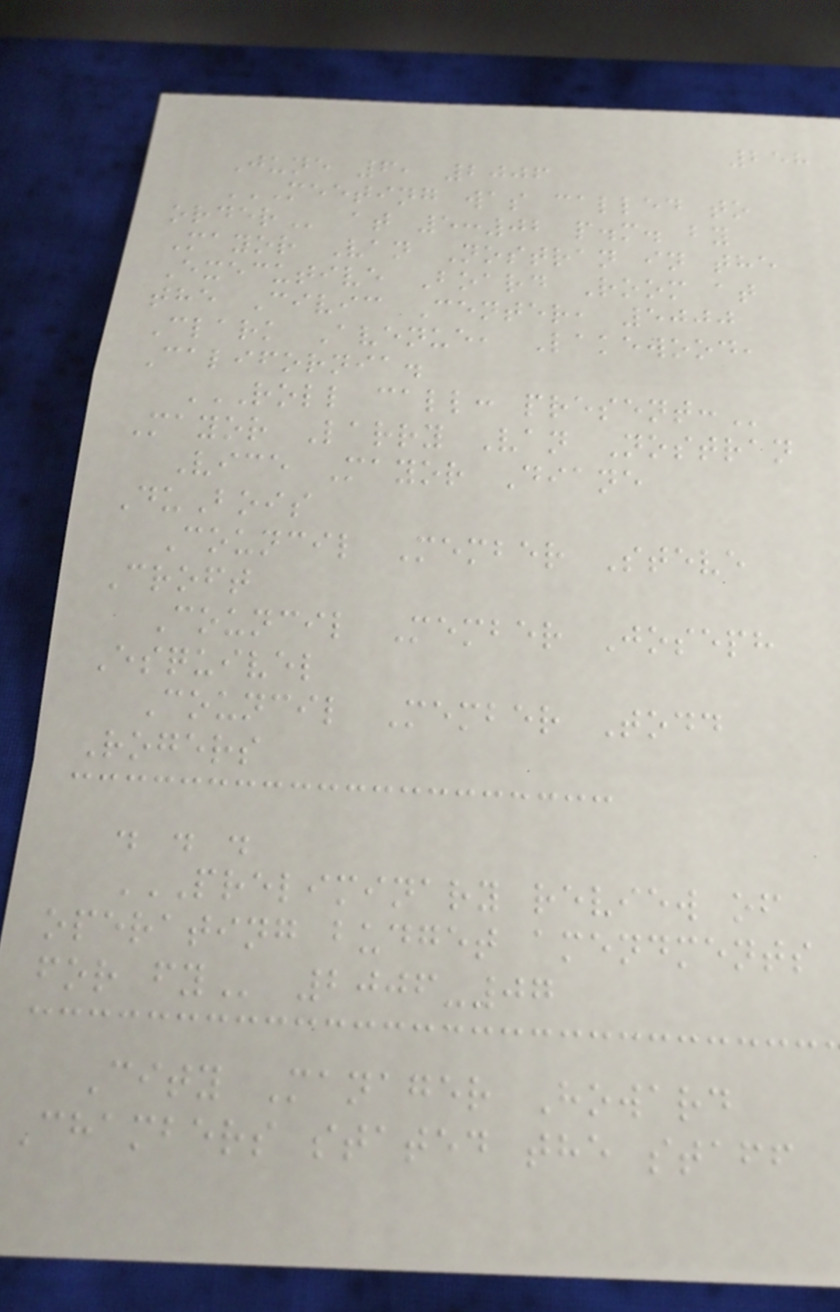258
June 6, 2006
MEETING WAS CALLED TO
ORDER at 5:02 p.m. by
Mayor Van Nostran in the
Executive Board Room at
the Civic Center, 5000
Clark Avenue, Lakewood,
California.
ROLL CALL: PRESENT:
Mayor Larry Van Nostran
Vice Mayor Diane
DuBois
Council Member Steve
Croft
Council Member Joseph
Esquivel
Council Member Todd
Rogers
. . .
PRELIMINARY REVIEW OF
OPERATING BUDGET AMENDMENTS
FOR FY 2006-07
City Manager Howard
Chambers stated the staff
